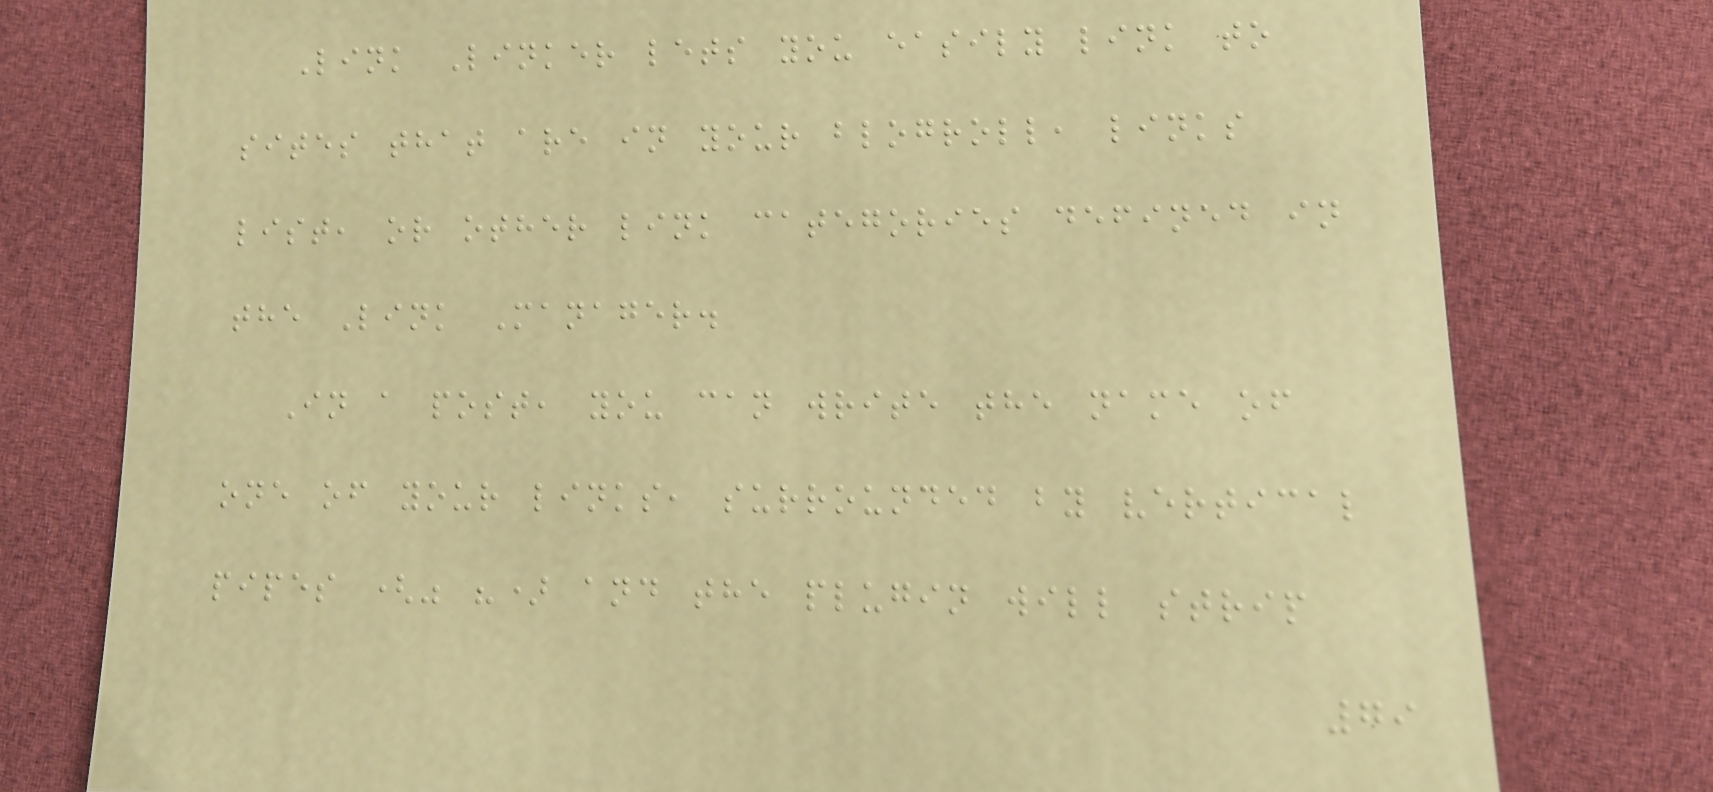Link Linker lets you easily link to
sites that are in your blogroll, links
list, or other link categories defined in
the Link Manager.
In a post, you can write the name of
one of your links, surrounded by vertical
pipes (" ") and the plugin will strip
79
